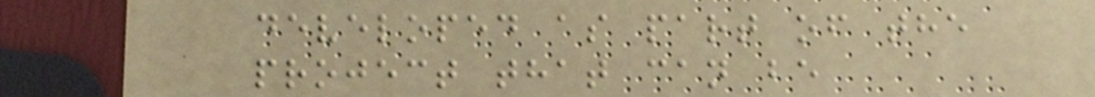developed as part of the
project that can be
